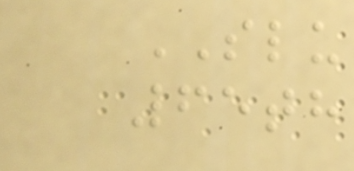SLU
65th
